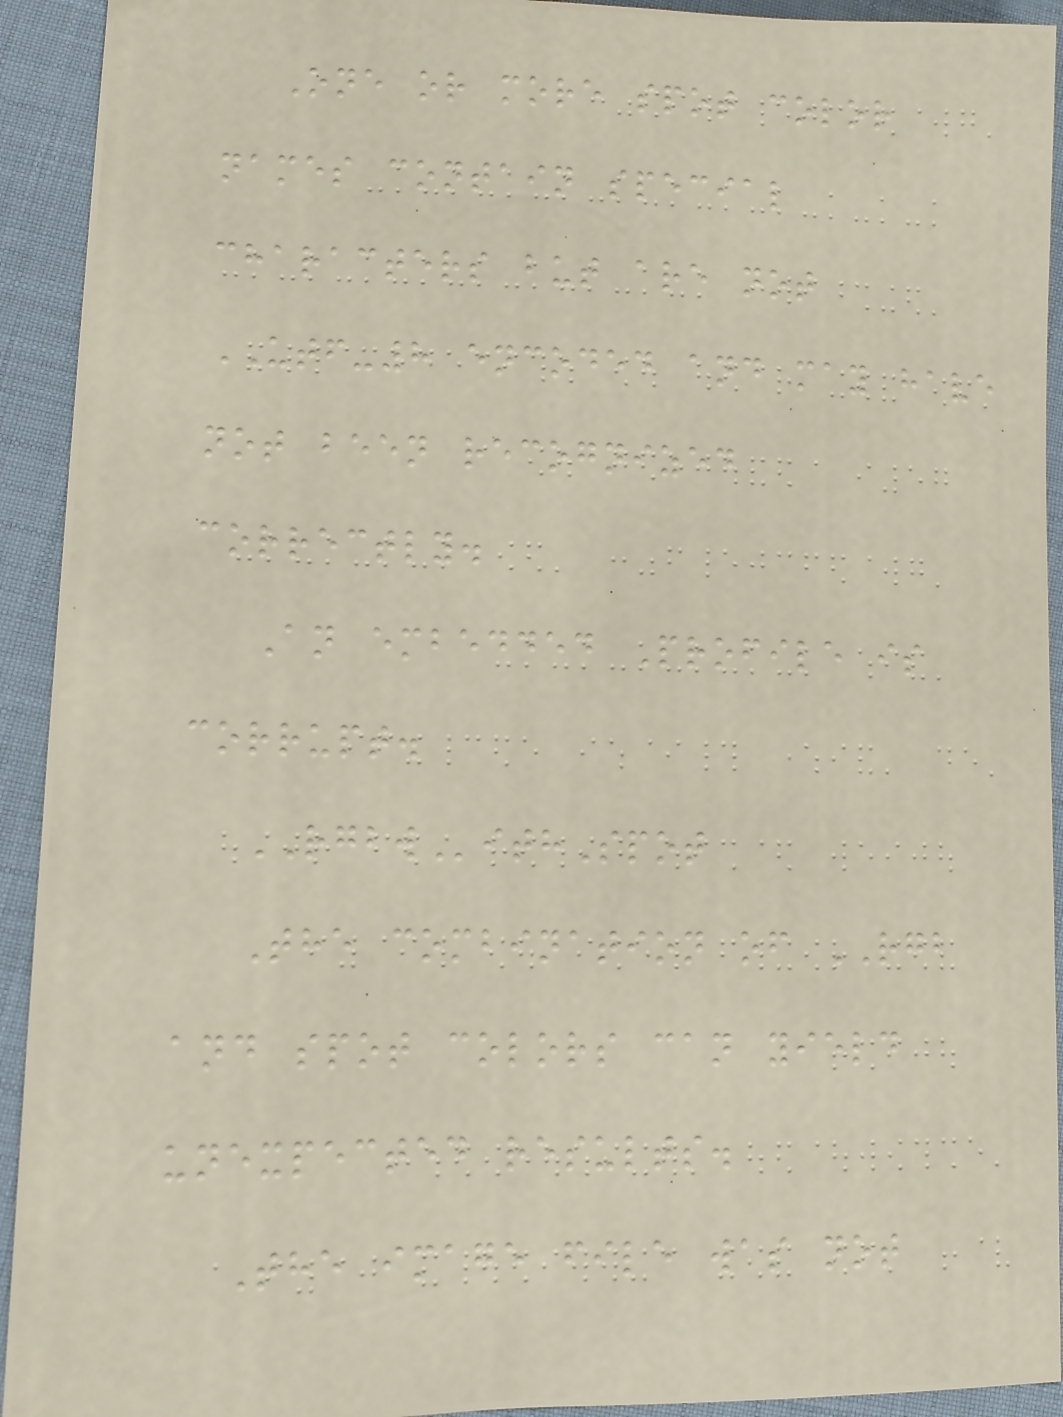One or more spot color
names contain special
characters but are not
UTF-8 encoded and may have
not been recognized
correctly.
An embedded Profile is
corrupt.
RGBWithSpot
The combination of RGB
and spot colors can yield
unexpected results.
The image file was not
